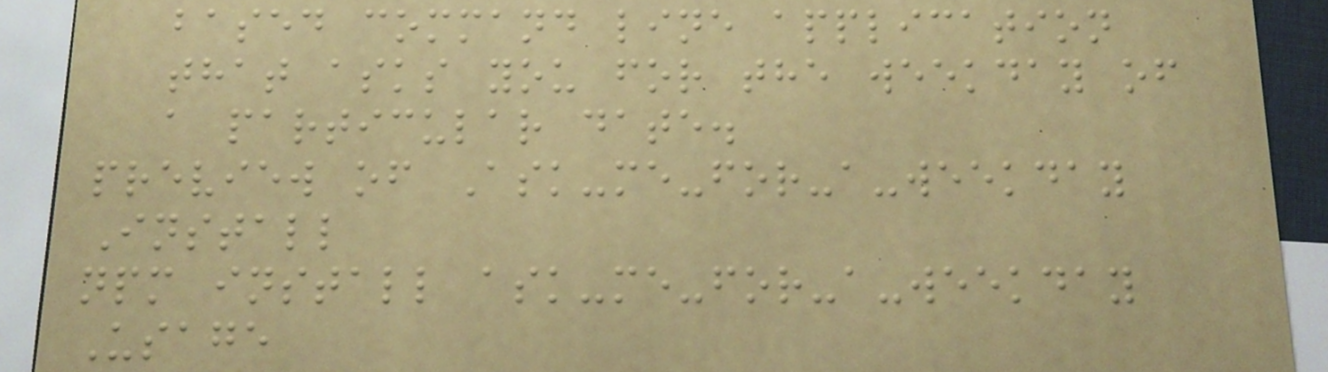based command line application
that asks you for the weekday of
a particular date.
preview of Ask-me-for-a-weekday
Install
npm install ask-me-for-a-weekday
Usage
